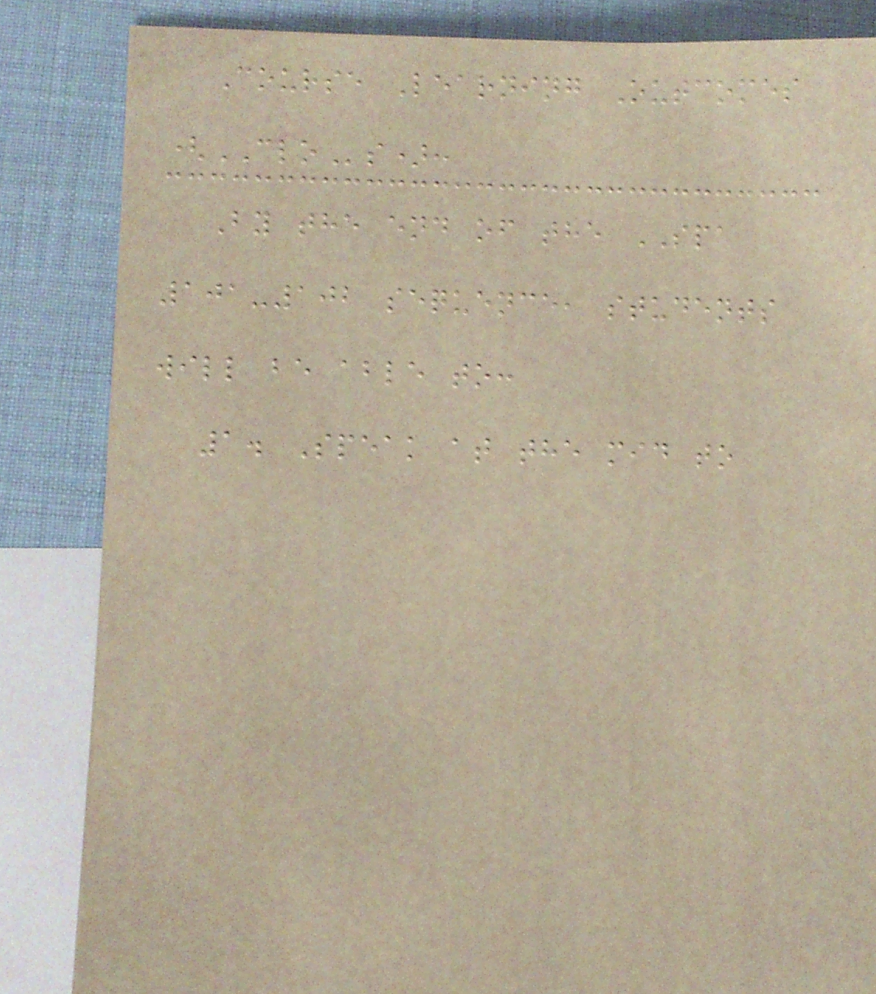Course Learning Outcomes
(CLOs):
By the end of the SPA
101-102 sequence, students
will be able to:
1. Speak at the mid to
